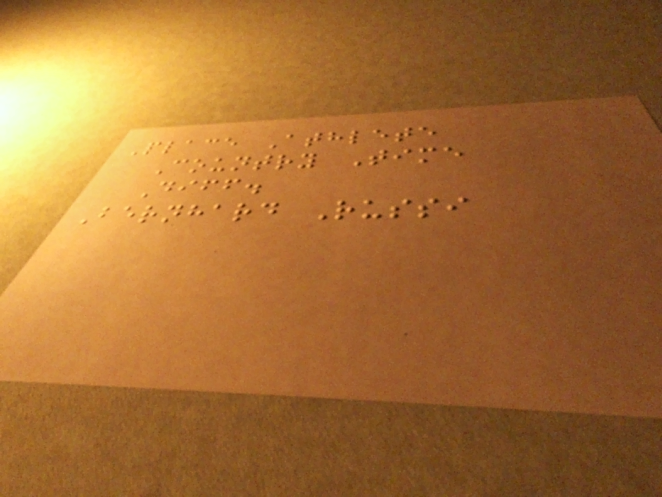Place Athlete
Country Time
Diff.
Bernhard Russi
